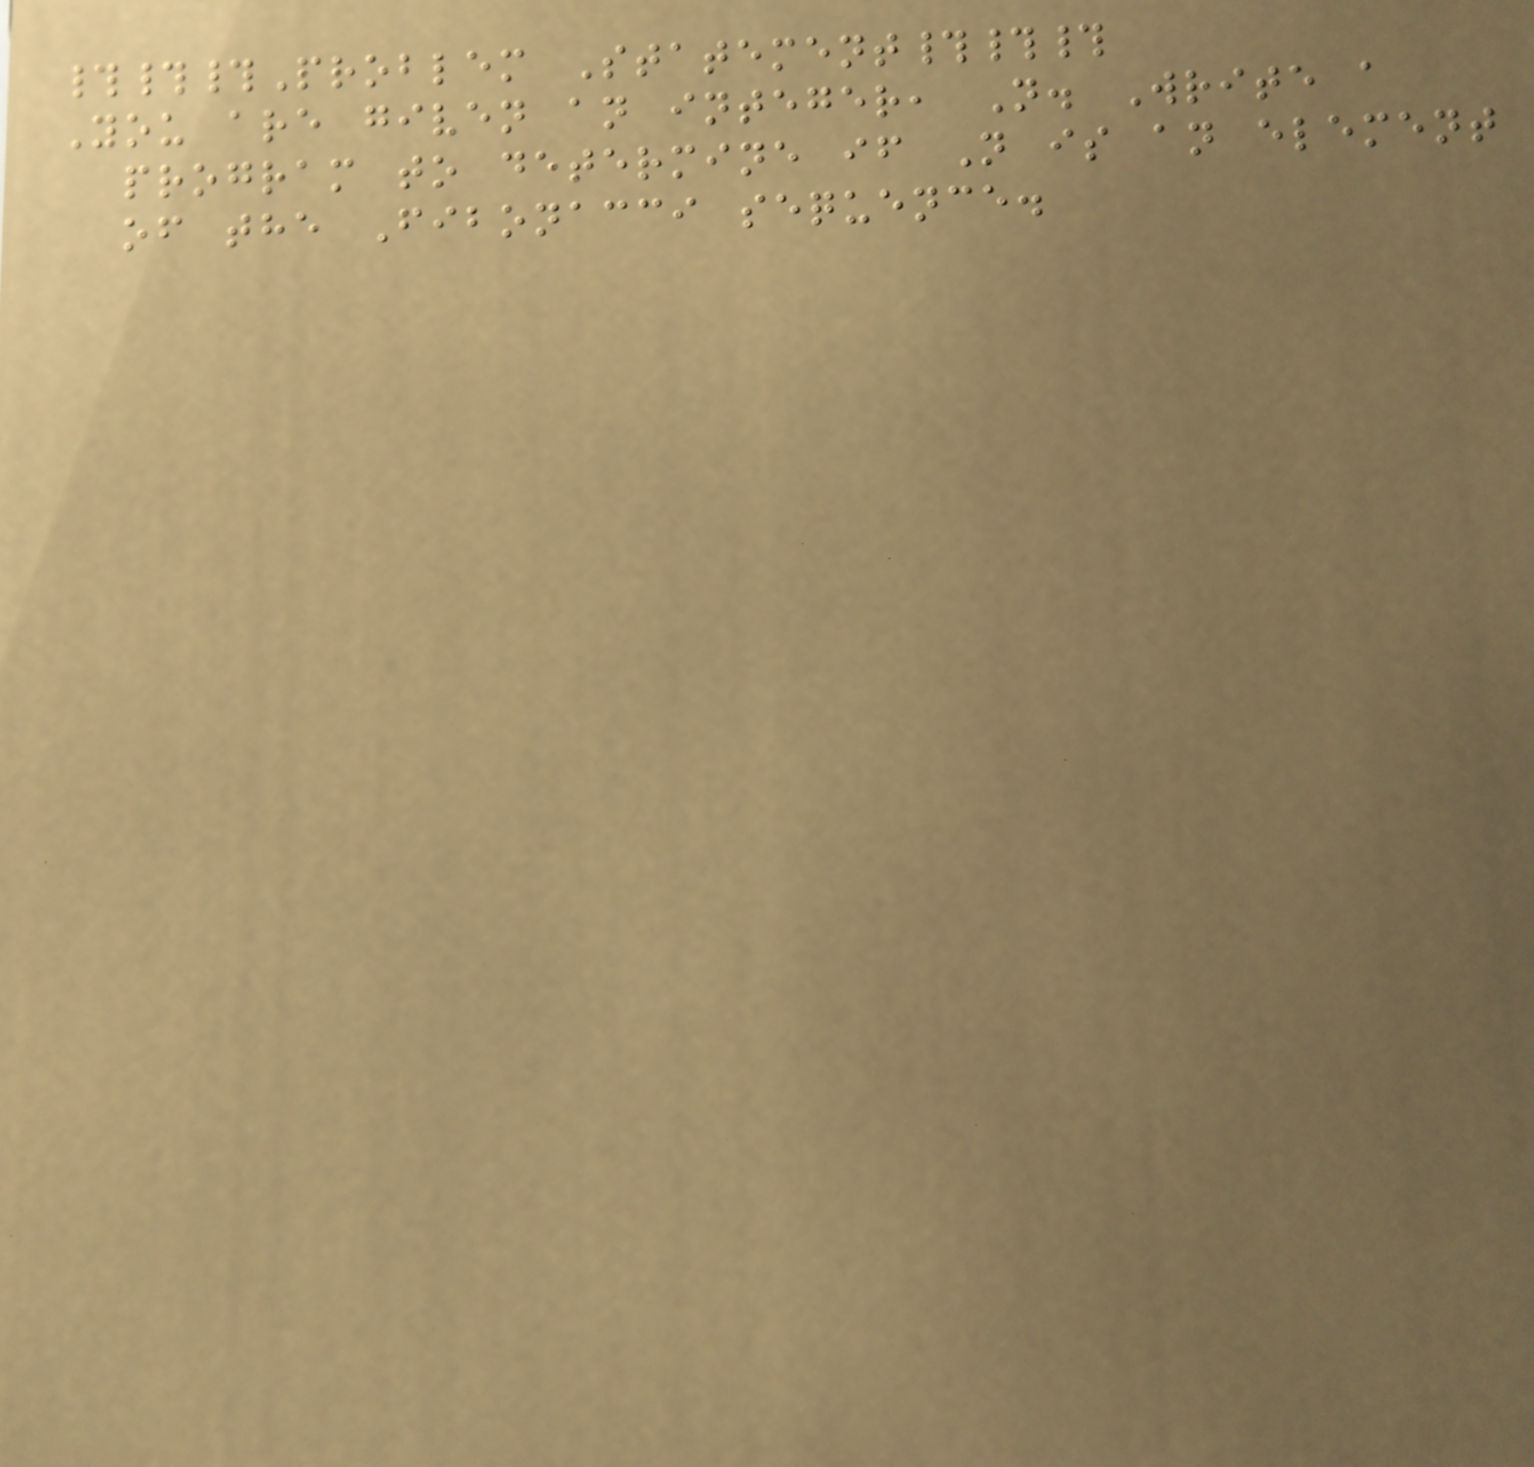###Problem Statement###
You are given an integer, N. Write a
program to determine if N is an element
of the Fibonacci sequence.
